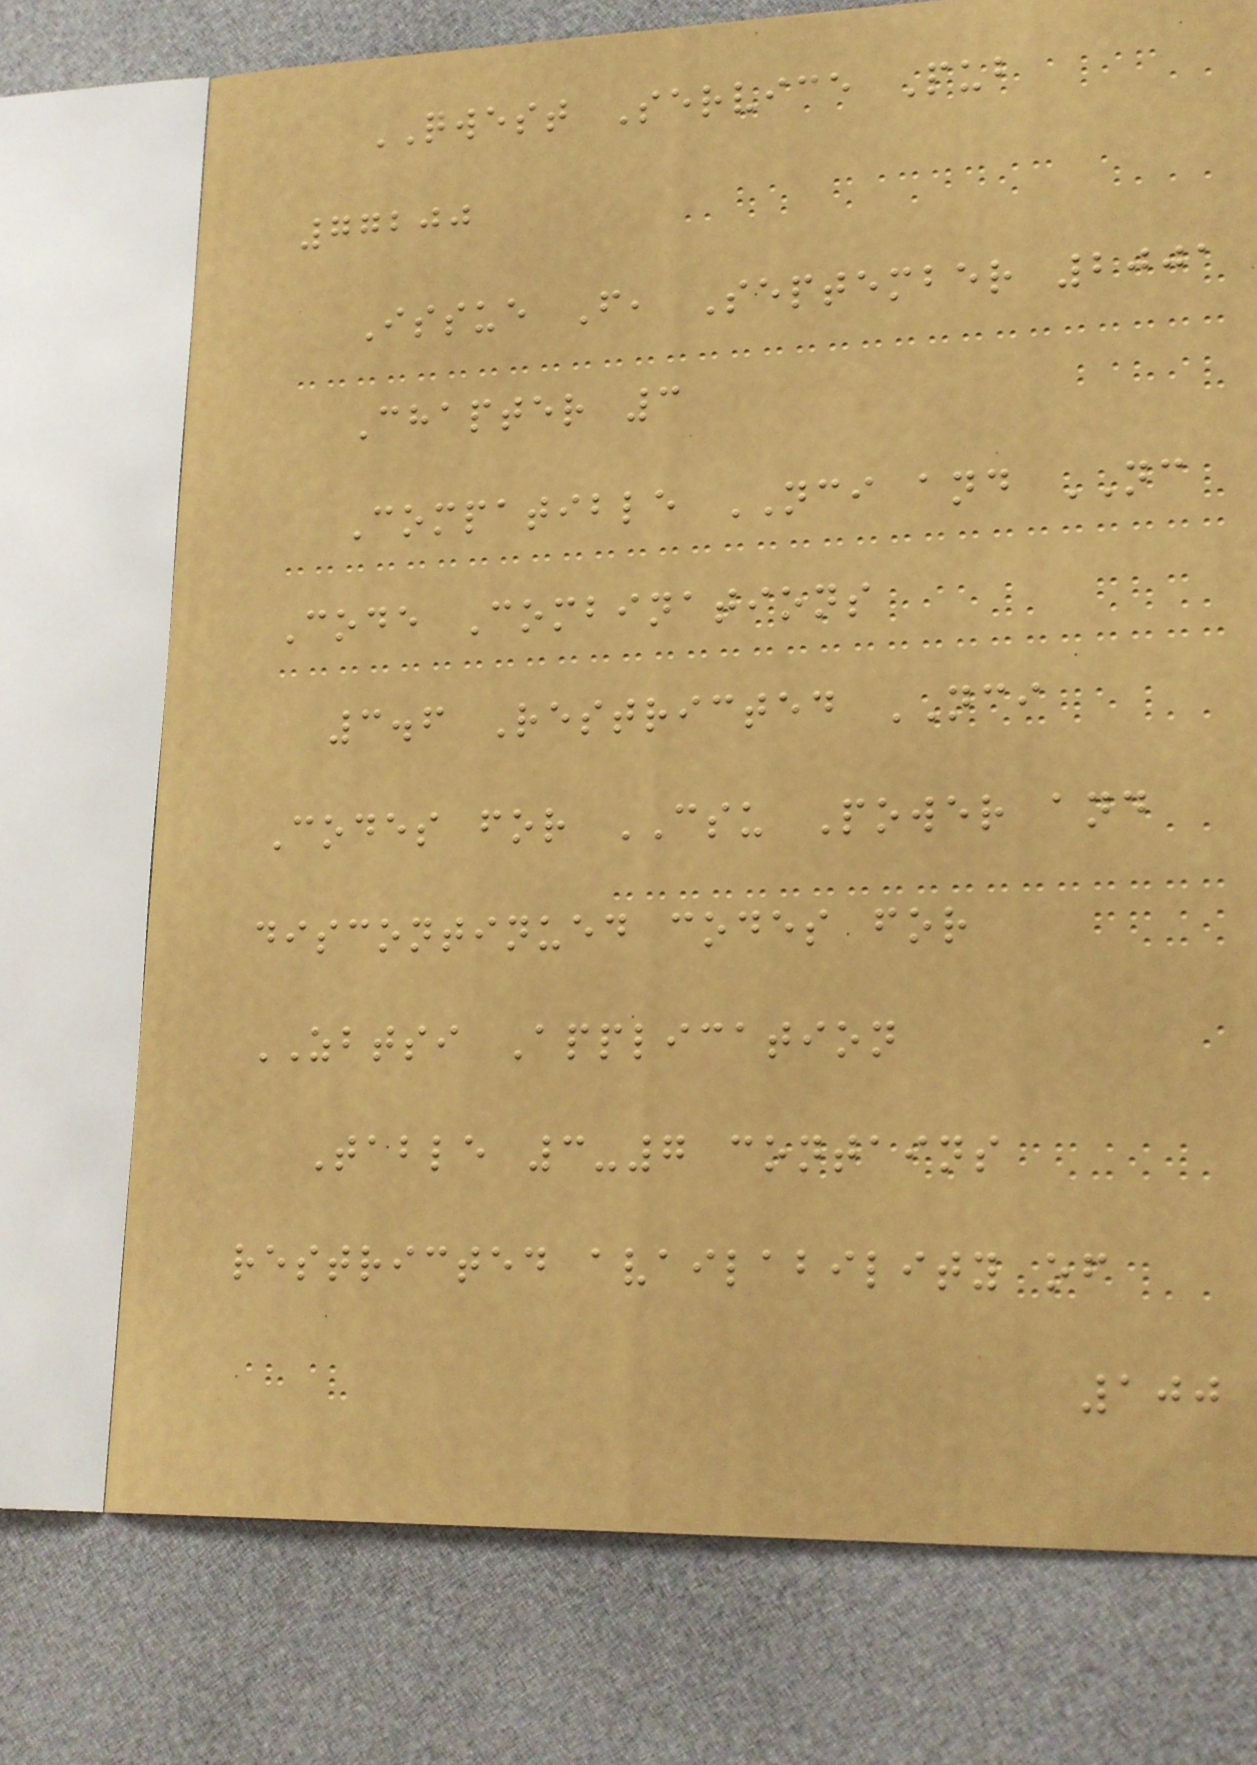QWEST Service Pub
77200
Issue F, September 2001
Chapter 3
Compatible NCI and NC
Code Combinations
3.6 Restricted NCI
Codes for CSU Power and
discontinued codes for
ZBTSI Application
Table 3-7 contains
restricted availability of
100
